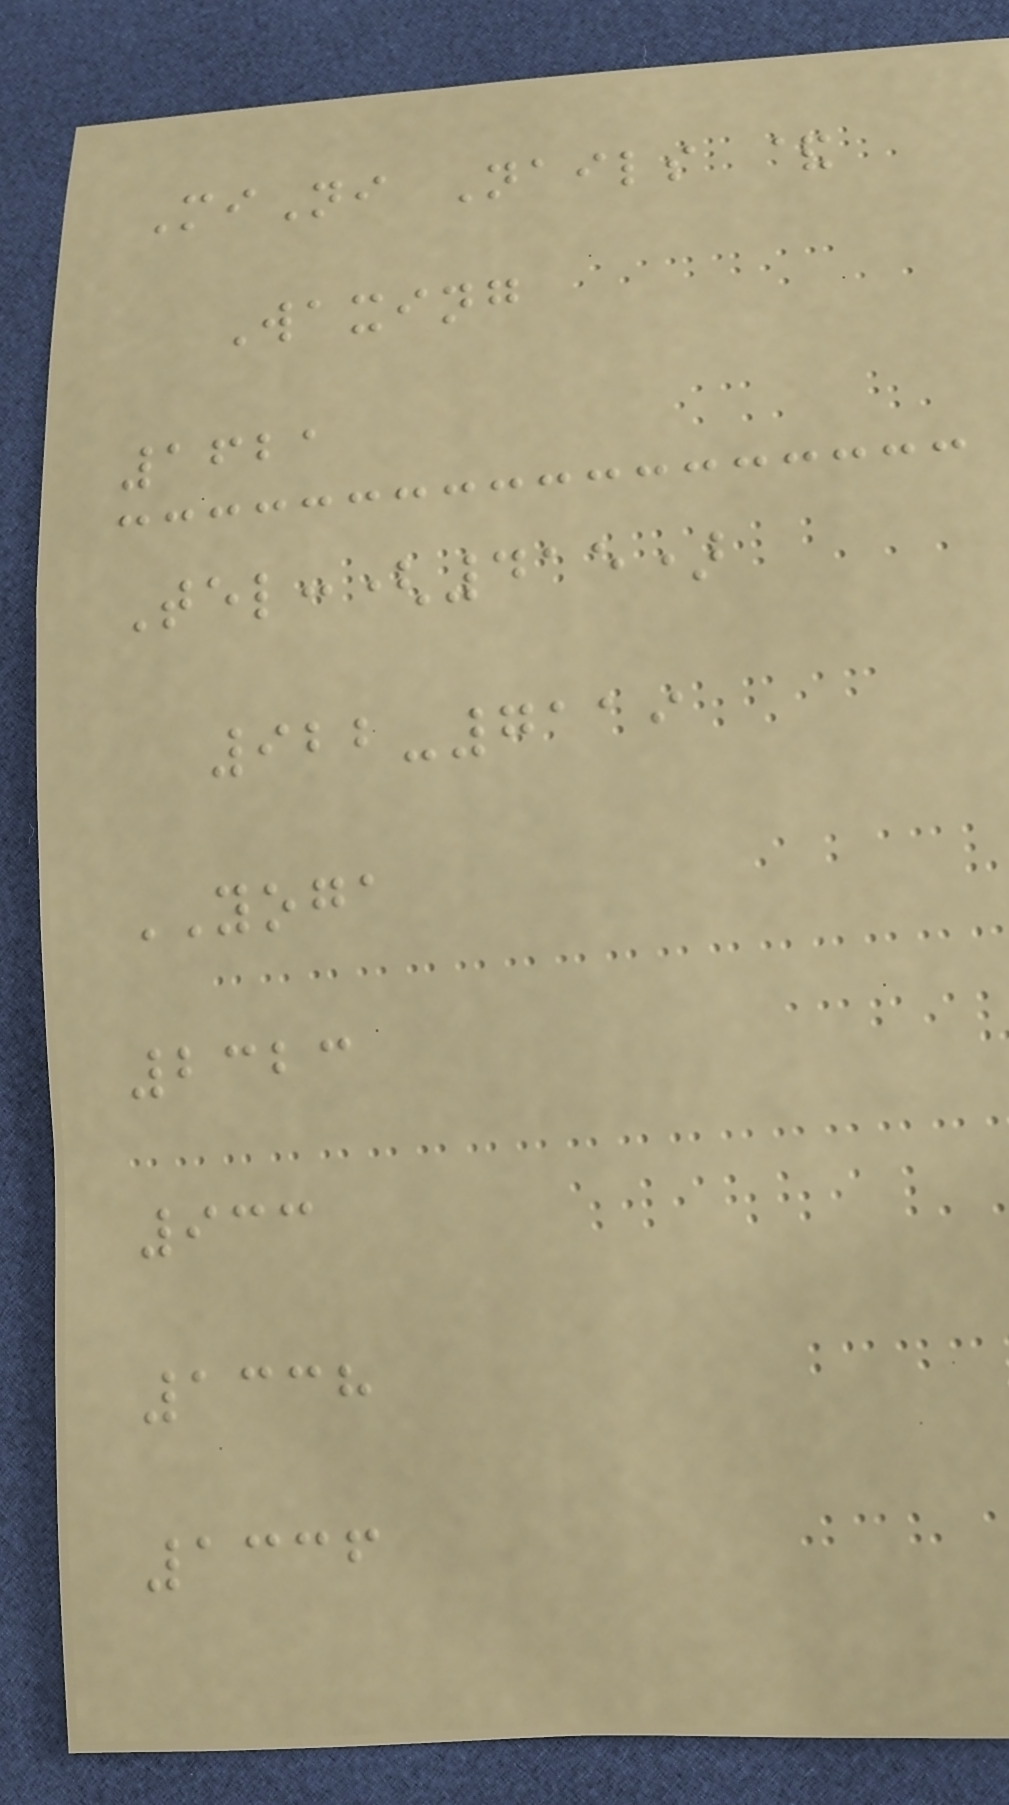MiNi Nails &
Waxing
1621
Tel:(415)
922-7119
YOGA
2323
933
1338
1336
